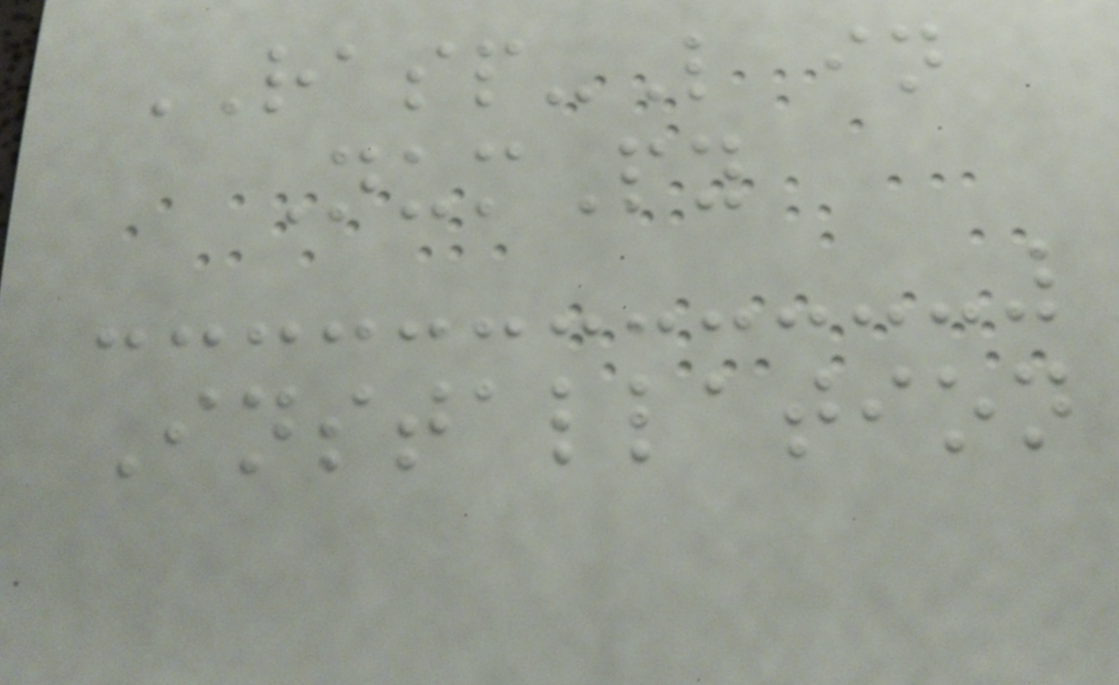RASP-L in
NumPy
Installation
